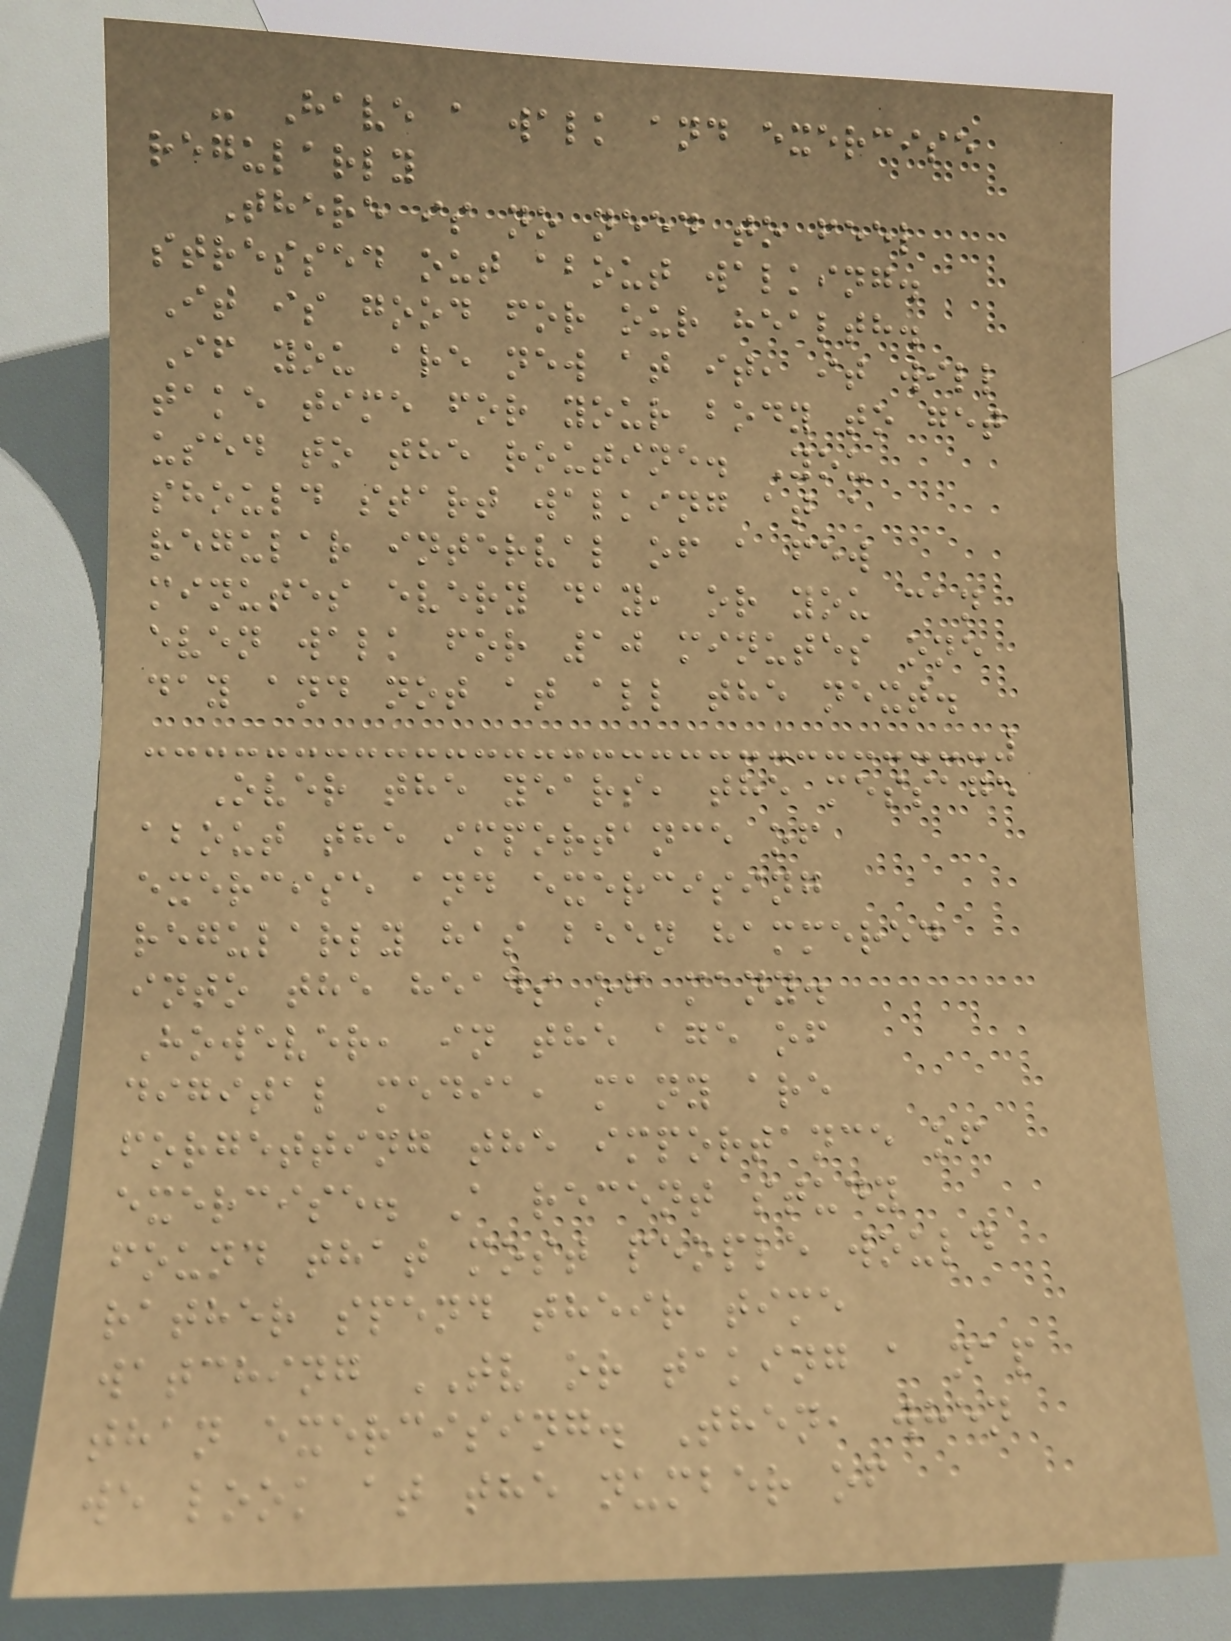- Have a walk and exercise
regularly
There is no need to feel
stressed out about walking.
It is good for our health.
If you are new at it, it will
take time for your body to get
used to the routine. You
should start walking at a
regular interval of a few
minutes every day, or you can
even walk for 10 minutes one
day and not at all the next.
Over the years, the message
about the importance of
exercise and exercising
regularly has been hammered
into the heads of many.
However, in the age of
digital media, many are
forgetting the importance of
exercise. A recent study
found that most people would
rather spend their time
watching TV or taking a nap
than exercising. Then, when
we look at the number of
